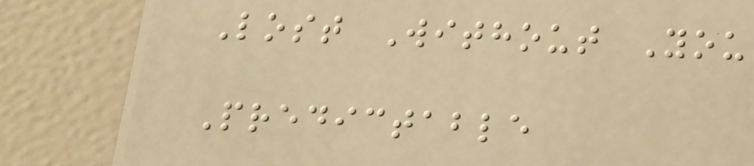Lost Without You
Predictable
